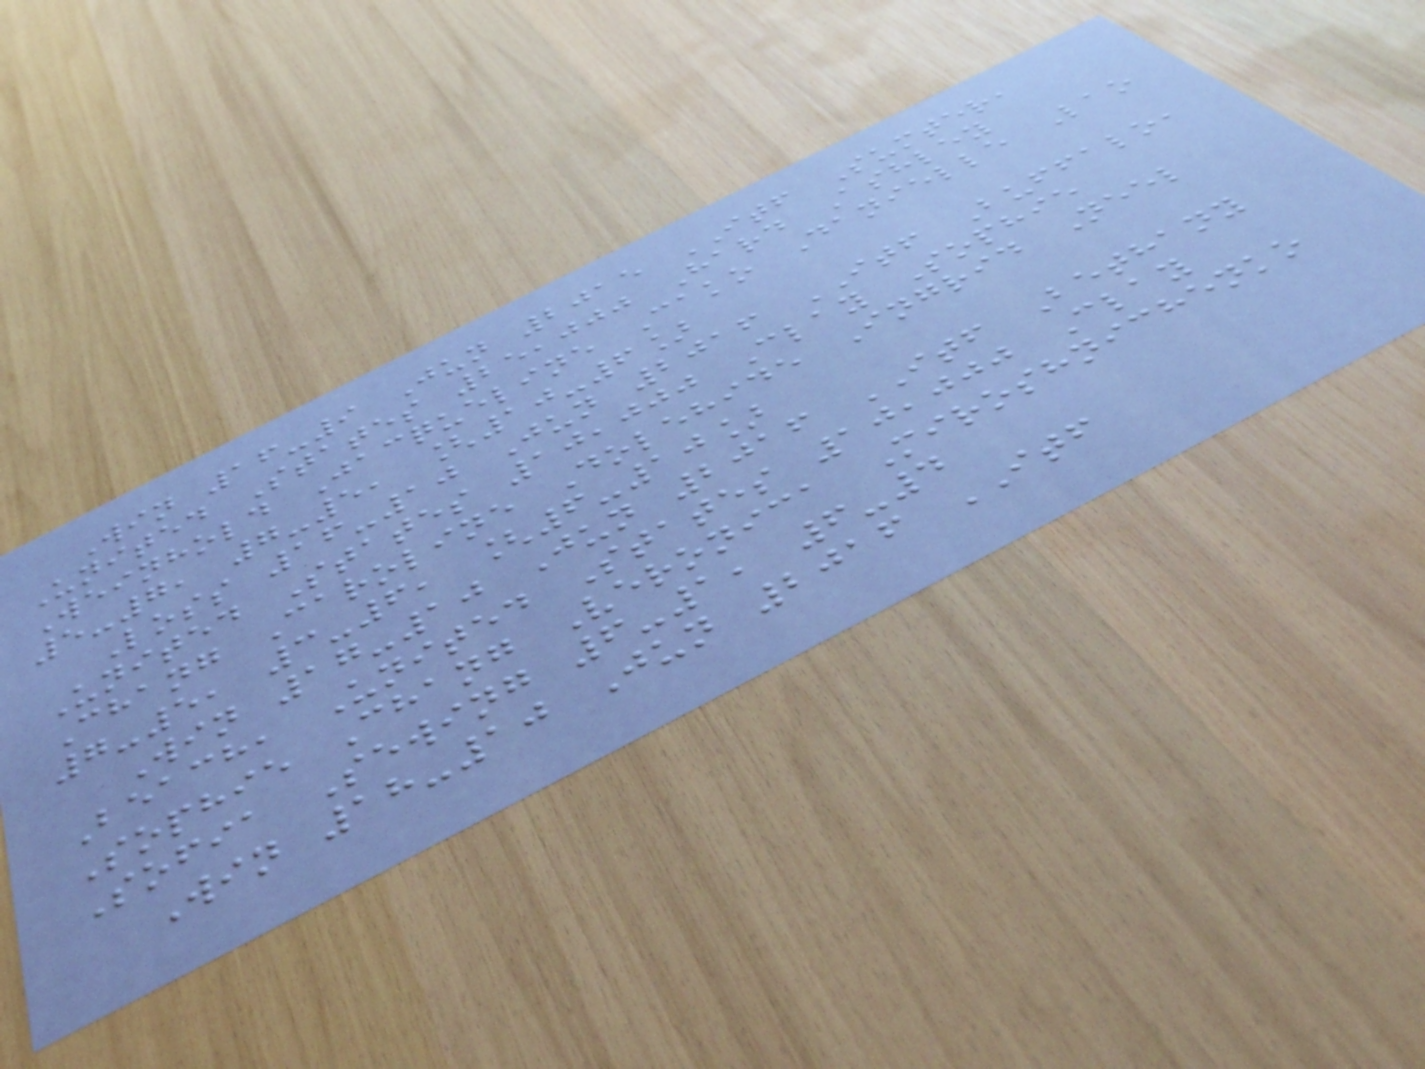Win 16-9 Jun 2015 ITF Sumter,
United States 25,000 Hard Ashley
Weinhold Jacqueline Cako Danielle Lao
5-7, 7-5, [10-6]
Loss 16-10 Jun 2016 ITF Buffalo,
United States 10,000 Clay Sophie
Chang Caroline Dolehide Ingrid Neel
7-5, 3-6, [6-10]
Win 17-10 Jun 2016 ITF Bethany
Beach, United States 10,000 Clay
Sophie Chang Veronica Miroshnichenko
Sofia Sewing 6-1, 6-4
Win 18-10 Jun 2016 ITF
